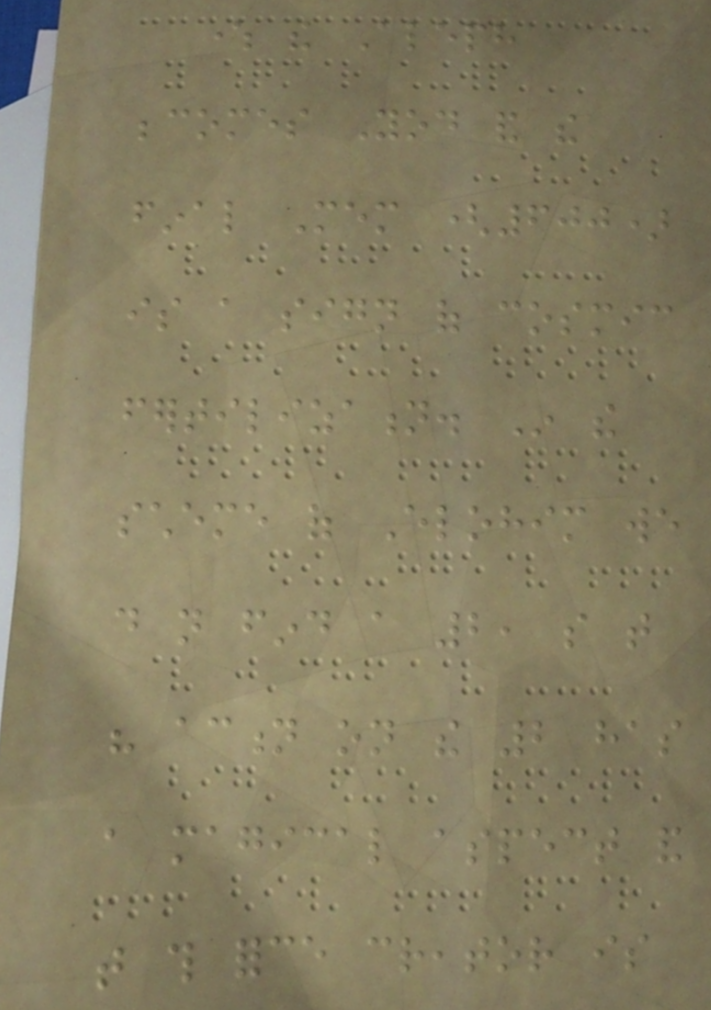where the Aleph
becomes Yod and the
final Mem (600)
is a sign of cosmic
fertilization. In the
scheme of Elohim we
do not find a 2, so that
his action on the 2 has
a magical aspect and
that this force creator is
